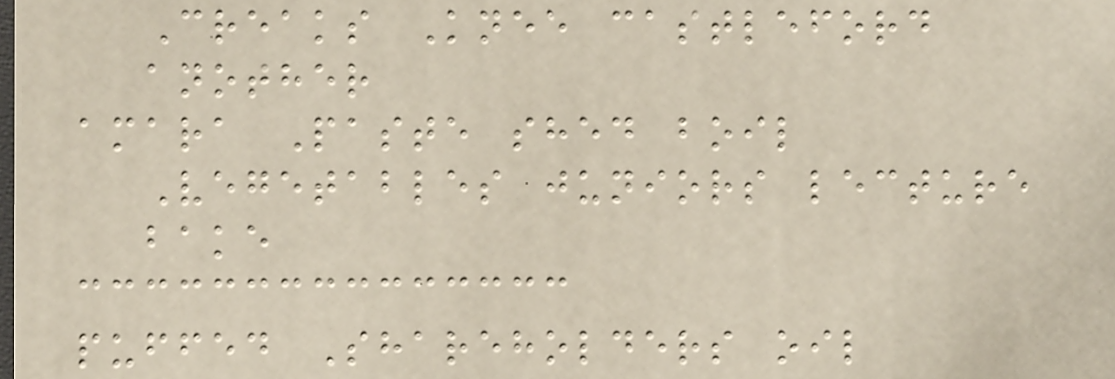Creaks Knee castleford
another
amara Paste shed boil
Vegetables juniors lecture
bake
puffed Shareholders oil
